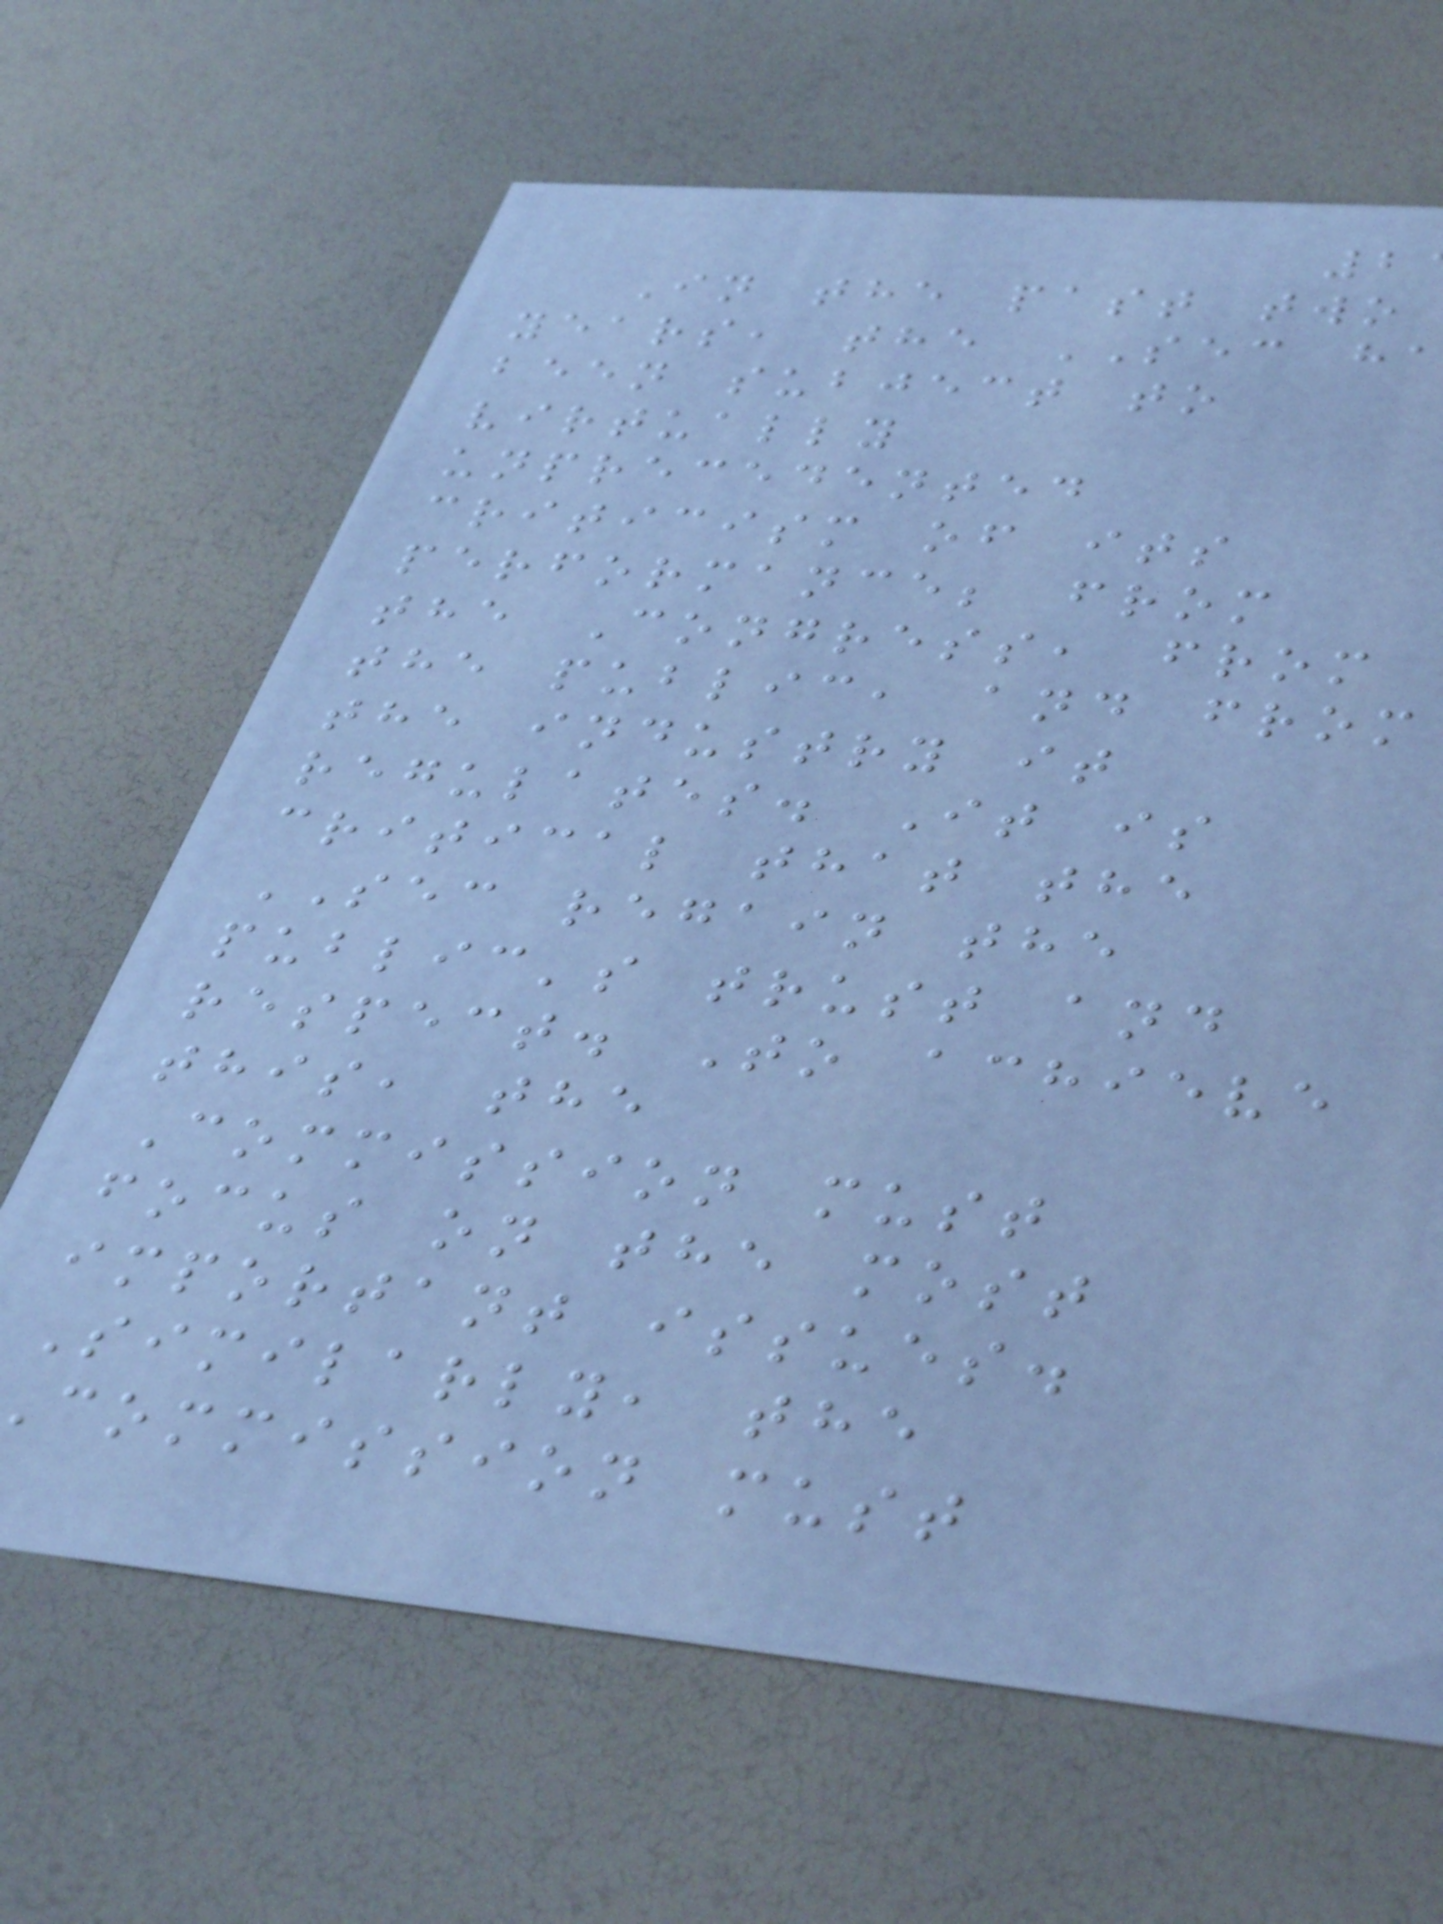In the past two
years, the SEC ha
been subject to
virtually
unprecedented
criticism of its
performance; from
the Congress, from
the public, and from
the industry it
regulates. It is
critical that the
SEC regain the
public's trust and
respect. To achieve
this, the
Commission must
focus on the most
important issues.
Similarly, the
commission must
